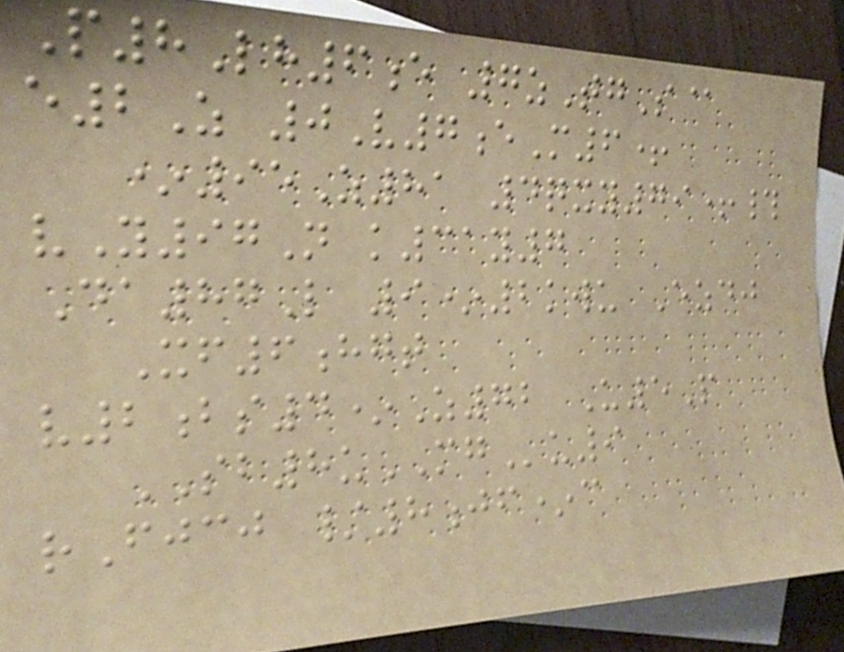P8Lh6e 7zTgS@
e2Z 0V7eM6+
*95Z81 4qxy79+#
vY97N k31y7
Da87L 9*2kwu Ezdj
Xf6hgt
v2bs4*Z72 U5P
SB8uMGu9
rFjcj /8jf*c
